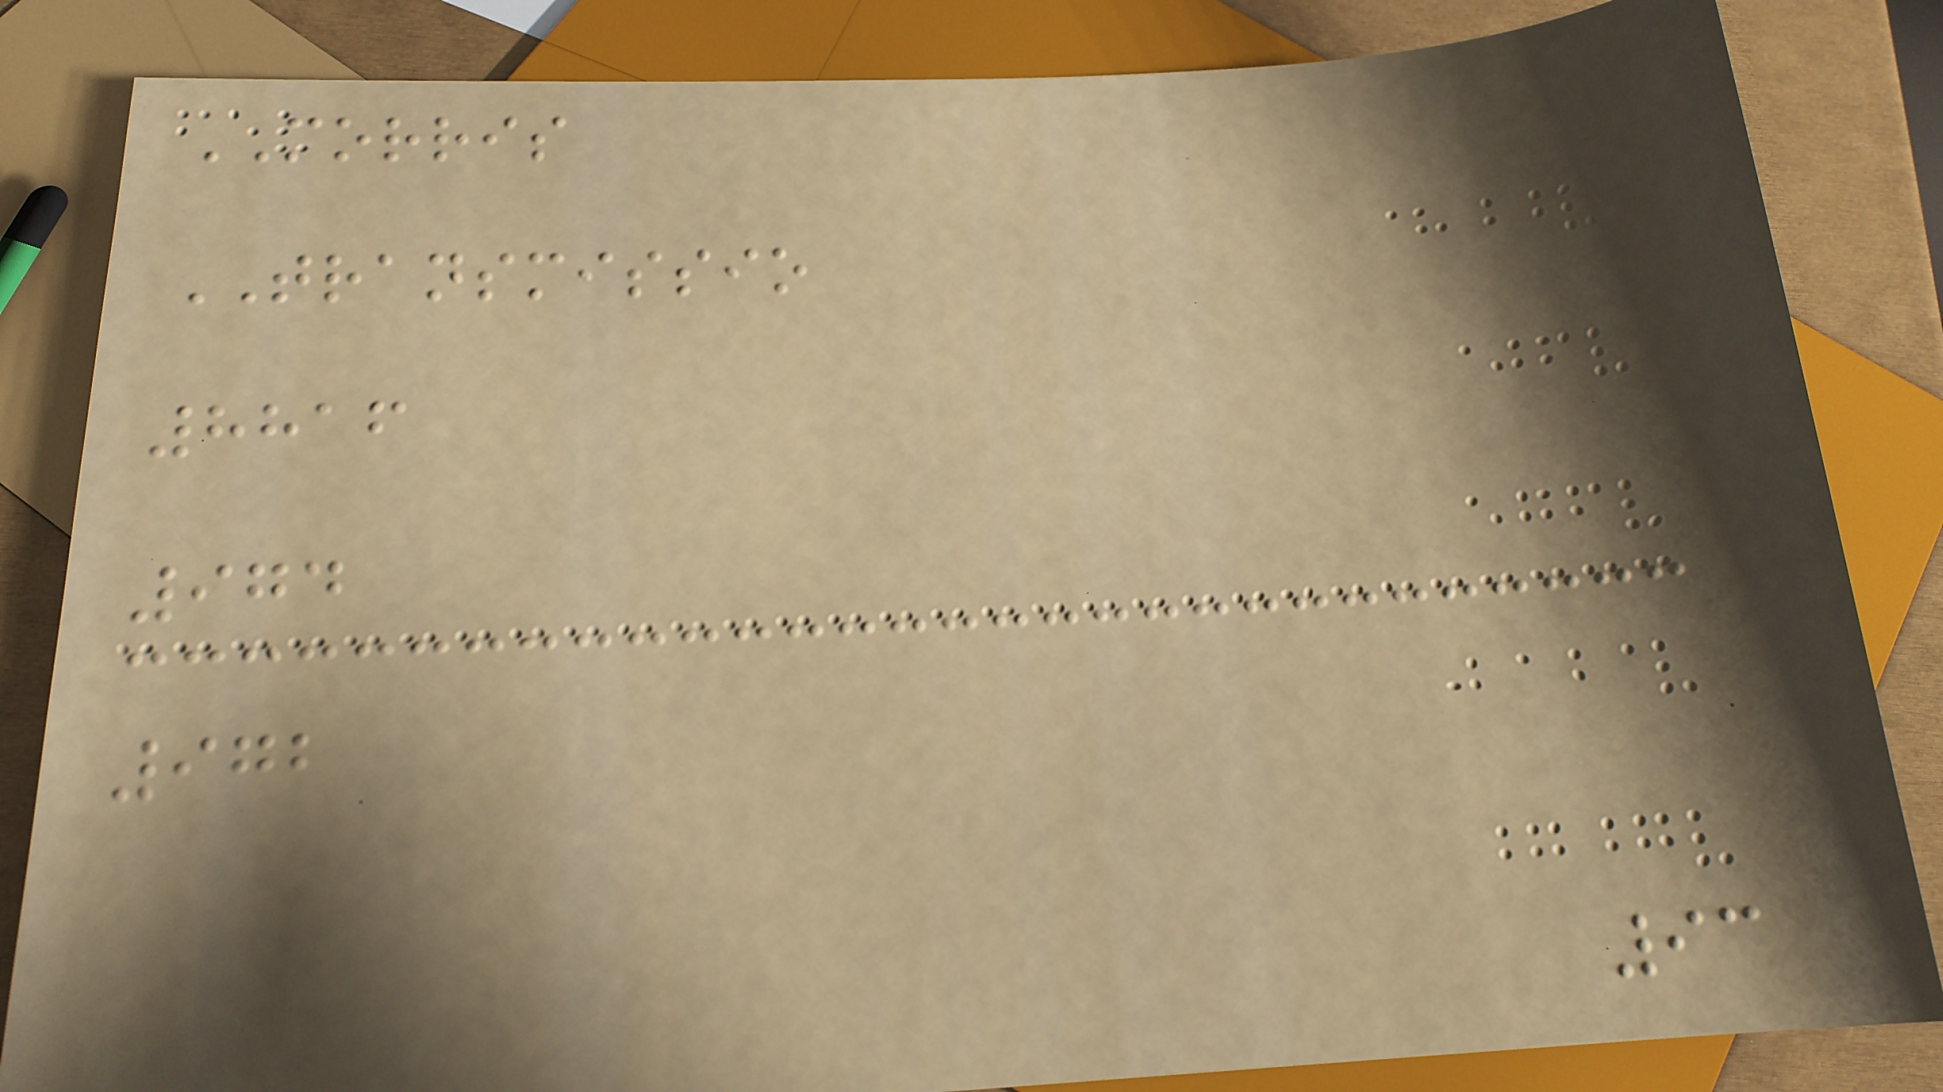MORRIS
TRANSMISSIO
8816
974
972
93
